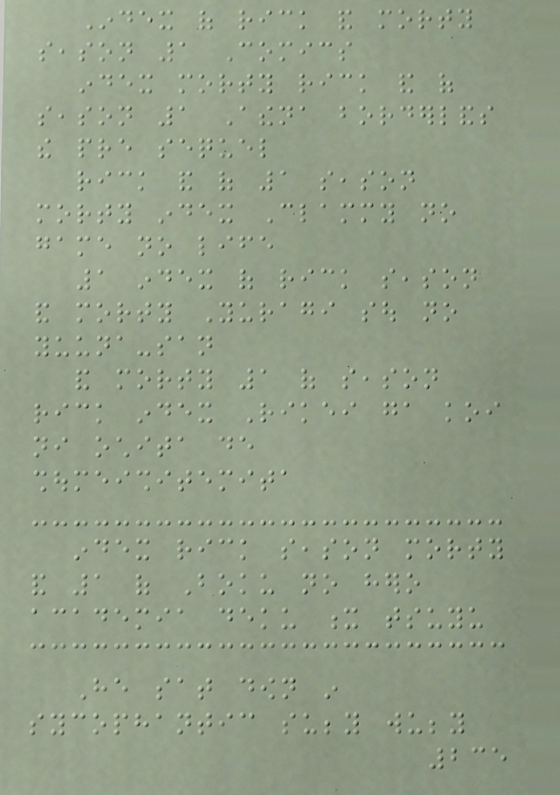Index of rick and morty
season 1 Comics
index morty rick and of
season 1 Athena borderlands
the pre sequel
rick and of 1 season
morty index Clammy no
game no life
1 index of rick season
and morty Yuragi sou no
yuuna-san
and morty 1 of season
rick index Rikei ga koi
ni ochita de
shoumeishitemita
index rick season morty
and 1 of Boku no hero
academia deku x tsuyu
He sat down in
sycophantic subby wubby
235
